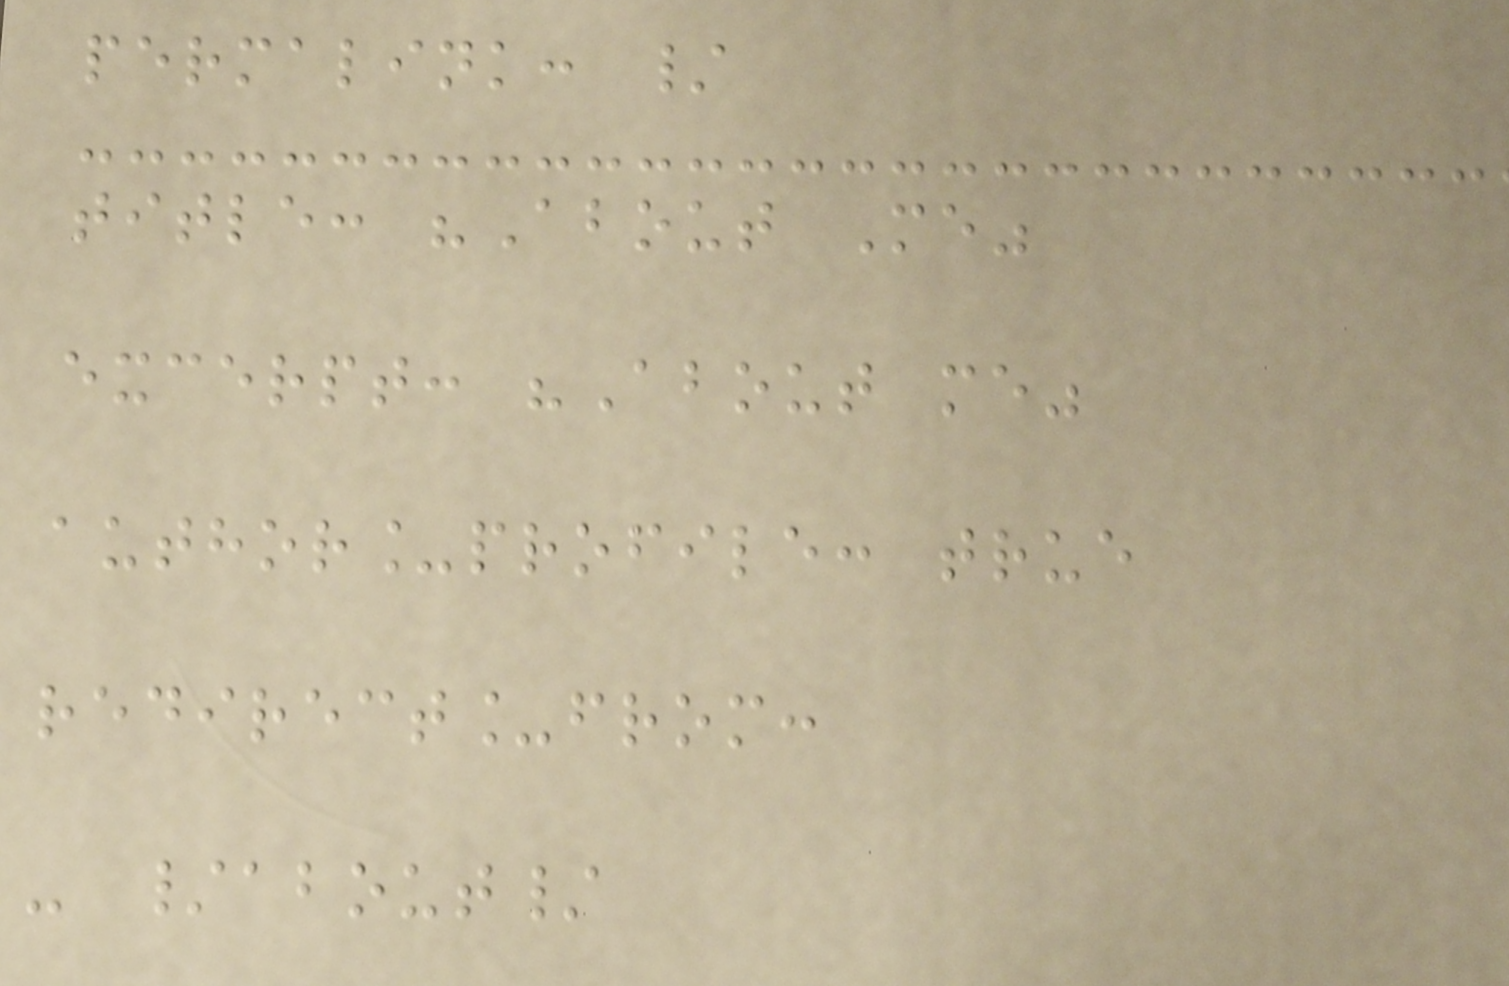permalink: /
title: "About Me"
excerpt: "About me"
author_profile: true
redirect_from:
- /about/
